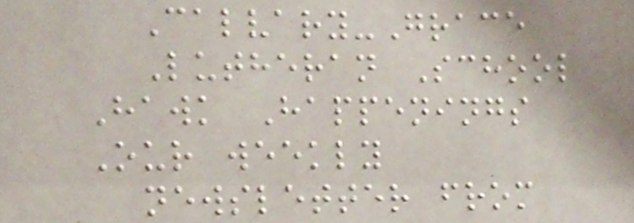Calvary-Grace
Lutheran School
Hawk Happenings
Our weekly
newsletter from
